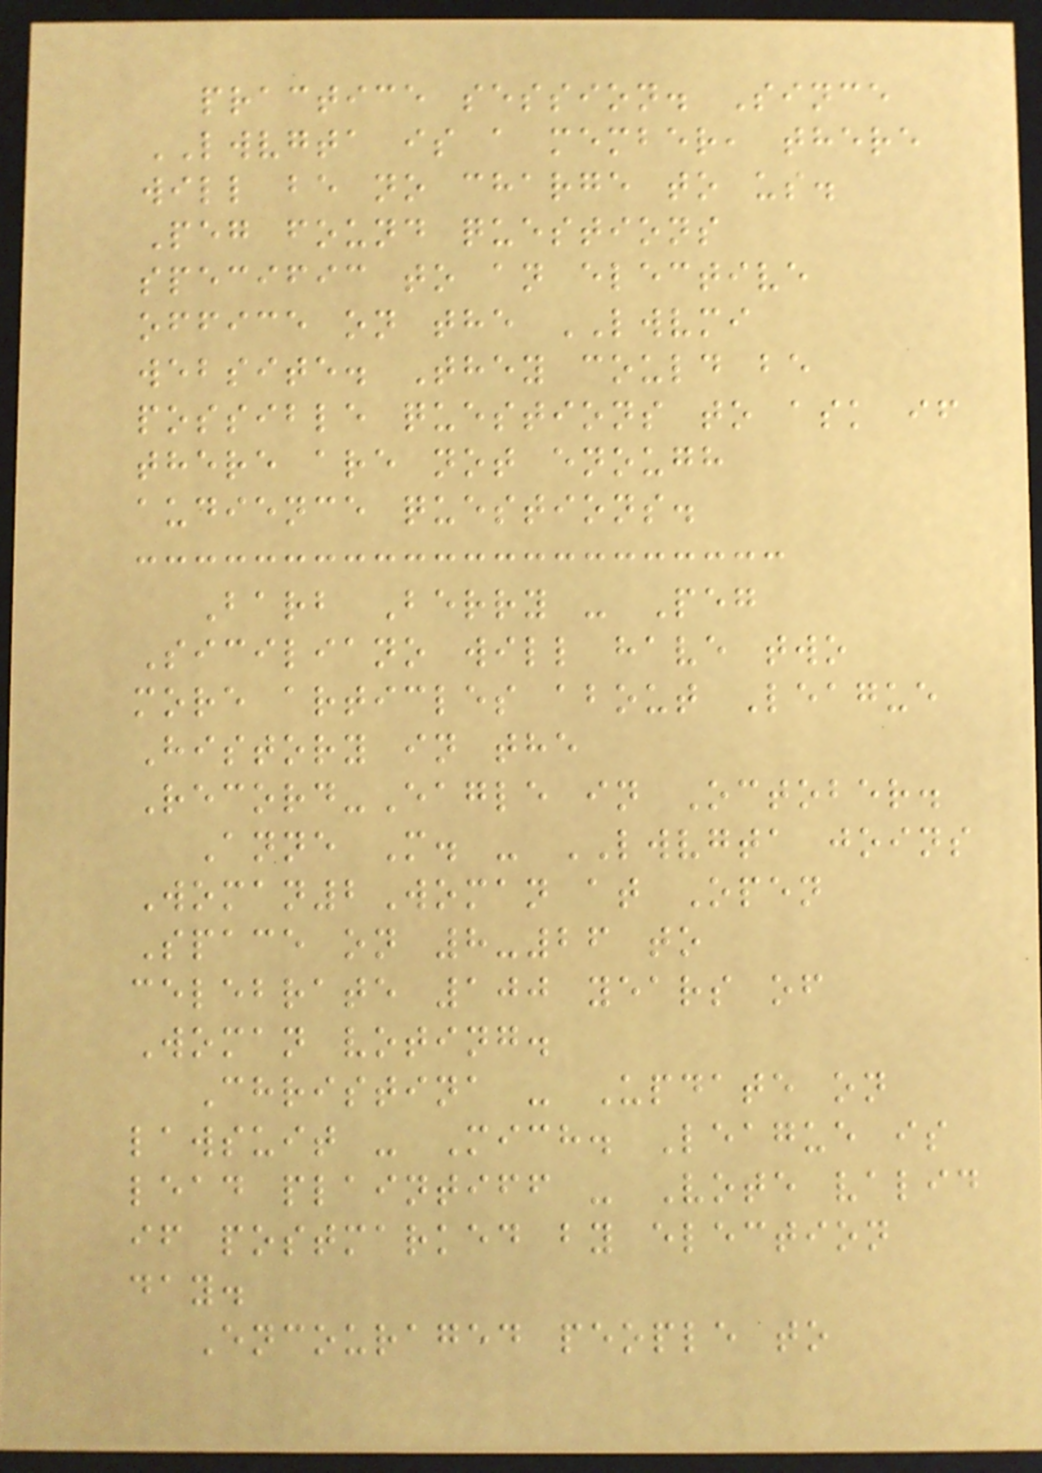practice session. Since
LWVGTA is a member, there
will be no charge to us.
Peg found questions
specific to an elective
office on the LWVMI
website. They could be
possible questions to ask if
there are not enough
audience questions.
Barb Berry - Peg
Siciliano will have two
more articles about League
History in the
Record-Eagle in October.
Anne M. - LWVGTA joins
Woman2Woman at Open
Space on 8-26 to
celebrate 100 years of
Woman voting.
Christina - Update on
lawsuit - Mich. League is
lead plaintiff - Vote valid
if postmarked by election
day.
Encouraged people to
